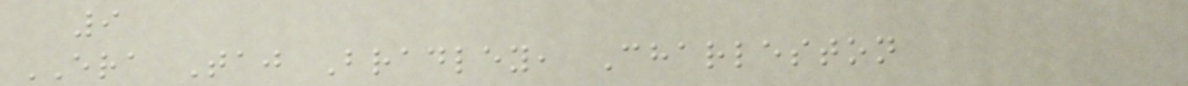9
ERA Taj Bradley, Charleston
